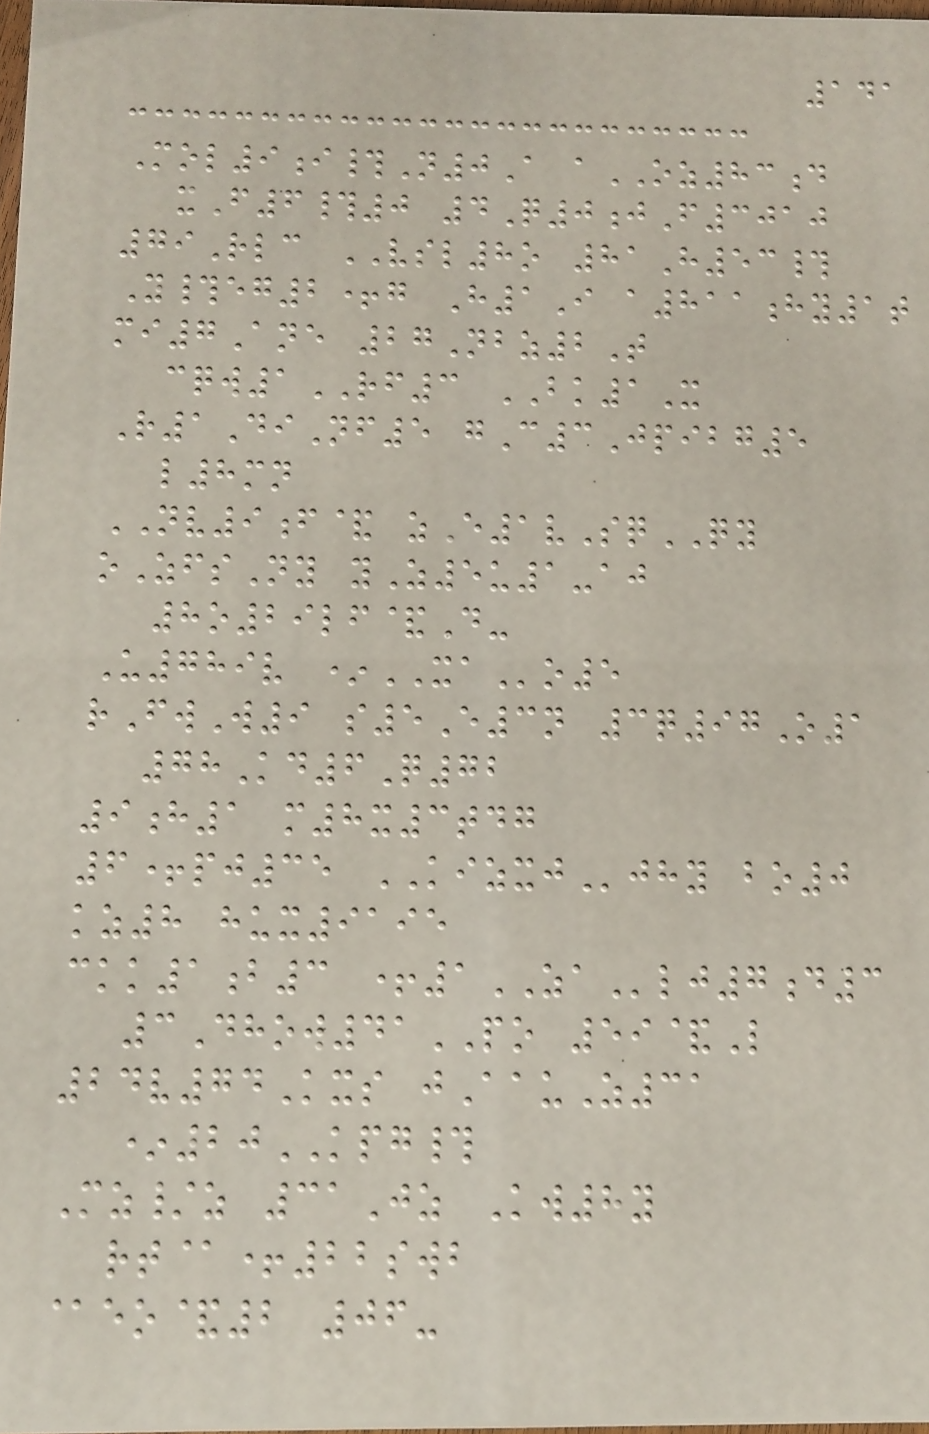141
Mol9i#N0A aOZ83d
xF6#0 4Q0jF3010
79Rlc VSL8o 81H53#
Y#eg2+g H1I a811hy1t
mi7Ane 27Nbz2T
cqw1RF3 BK1X
R1DiNf5 gC3Jpibg5
l8mn
NV9f& zE1vSqQY
oZfsNy yZ5u1-aj
8o29lf&D-
U789v *XAo5
rFwW9 s5E3n 3q97O1
78Kd6Q72
9h1 m8x3tdg
6+pj35 KIZXJjhy bo0
kz8 hux9195
ckk1b3 +1ZAlj7d3
3Dhow41PO 59&L
24v74Kxs jAauZ31
*20KPG#
Mz/z 31Jz Kw8y
rt@+22swb
@eo&2 06-
